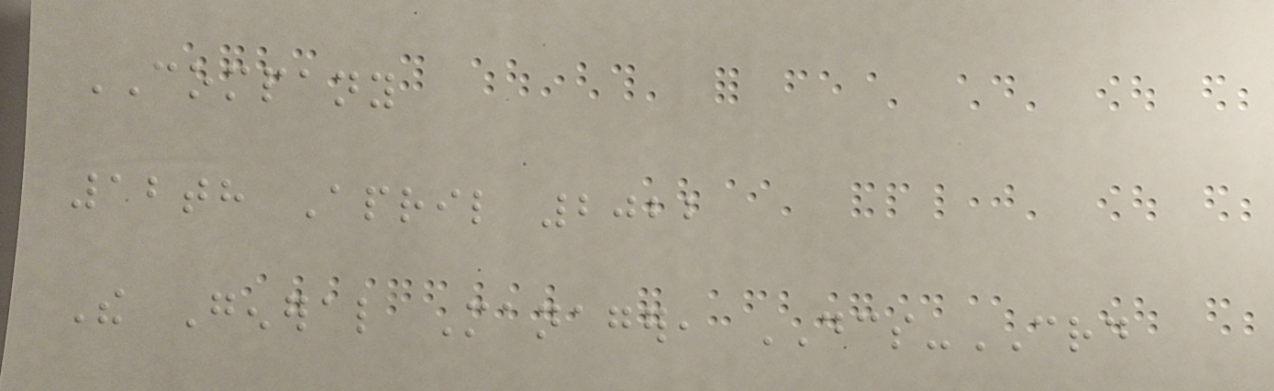COMPANY
12th April 2022
The General Manager, DCS-CRD
